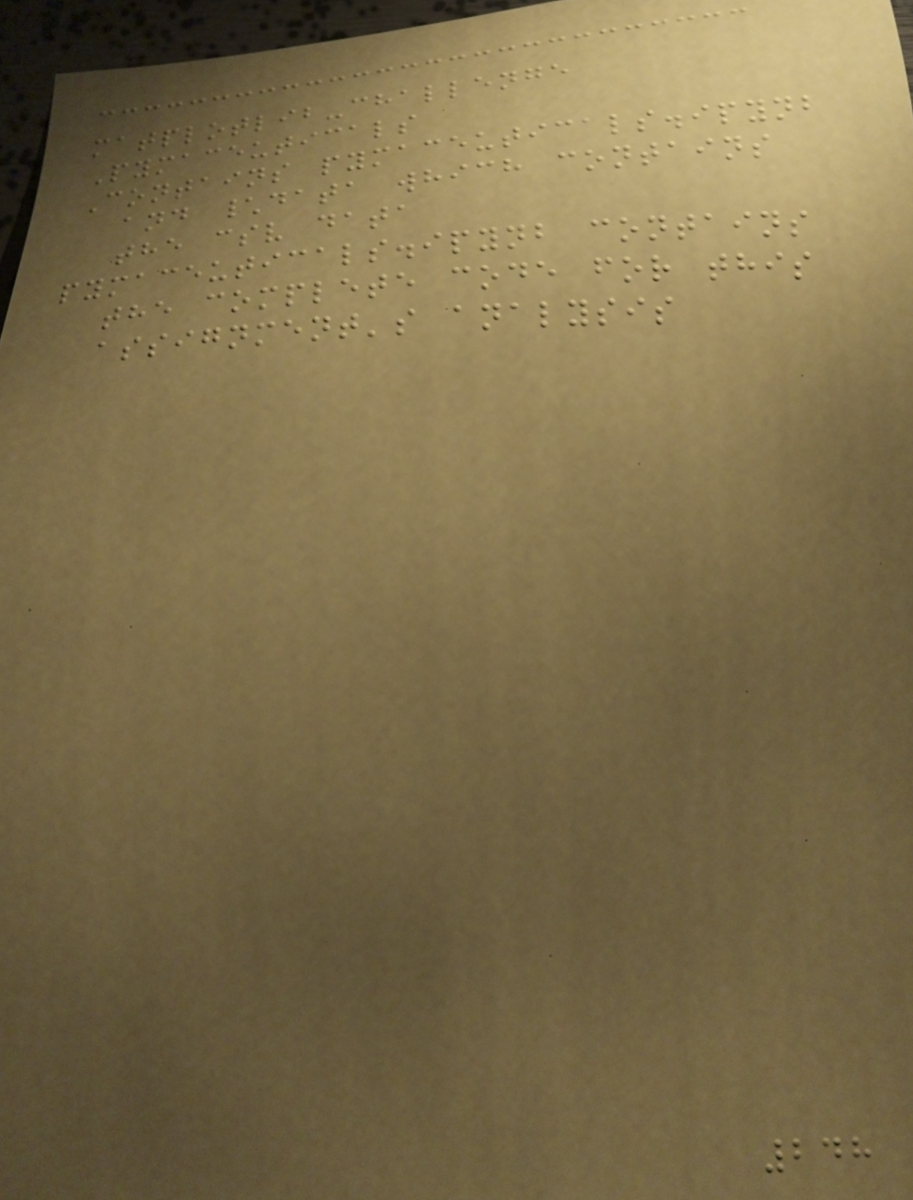matplotlib-challenge
Pymaceuticals
Contains pymaceuticals.ipynb
and \data which contains
the csv data
pymaceuticals.ipynb contains
the complete code for this
assignment's analysis
248
